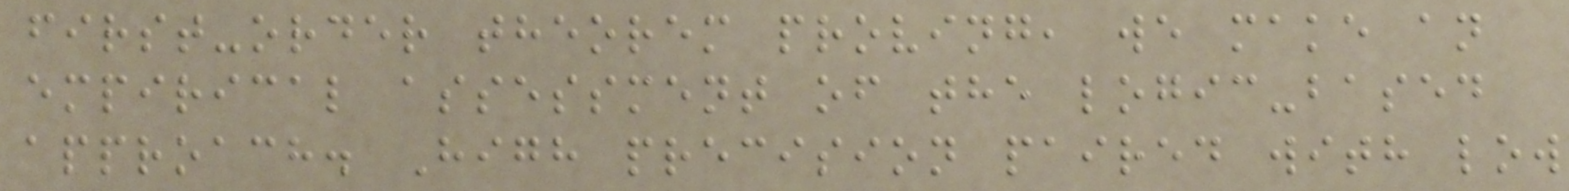first-order theorem proving, we make an
empirical assessment of the logic-based
approach. High precision paired with low
